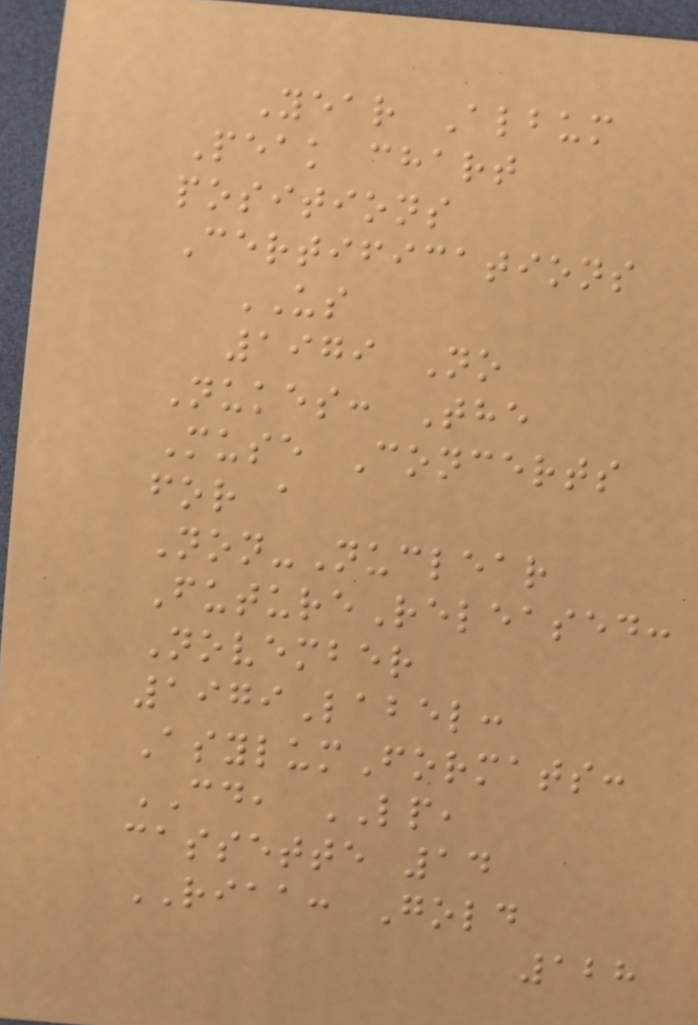Year Album
Peak chart
positions
Certifications
US
1979 No
Nukes: The
Muse Concerts
for a
Non-Nuclear
FutureReleased:
November
1979Label:
AsylumFormats:
CD, LP,
cassette 14
RIAA: Gold
128
